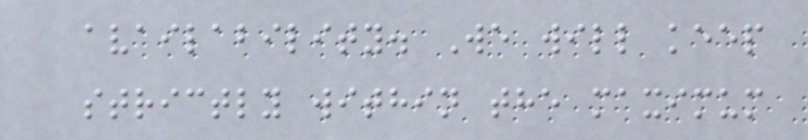availability. We will keep
strictly within the maximum
